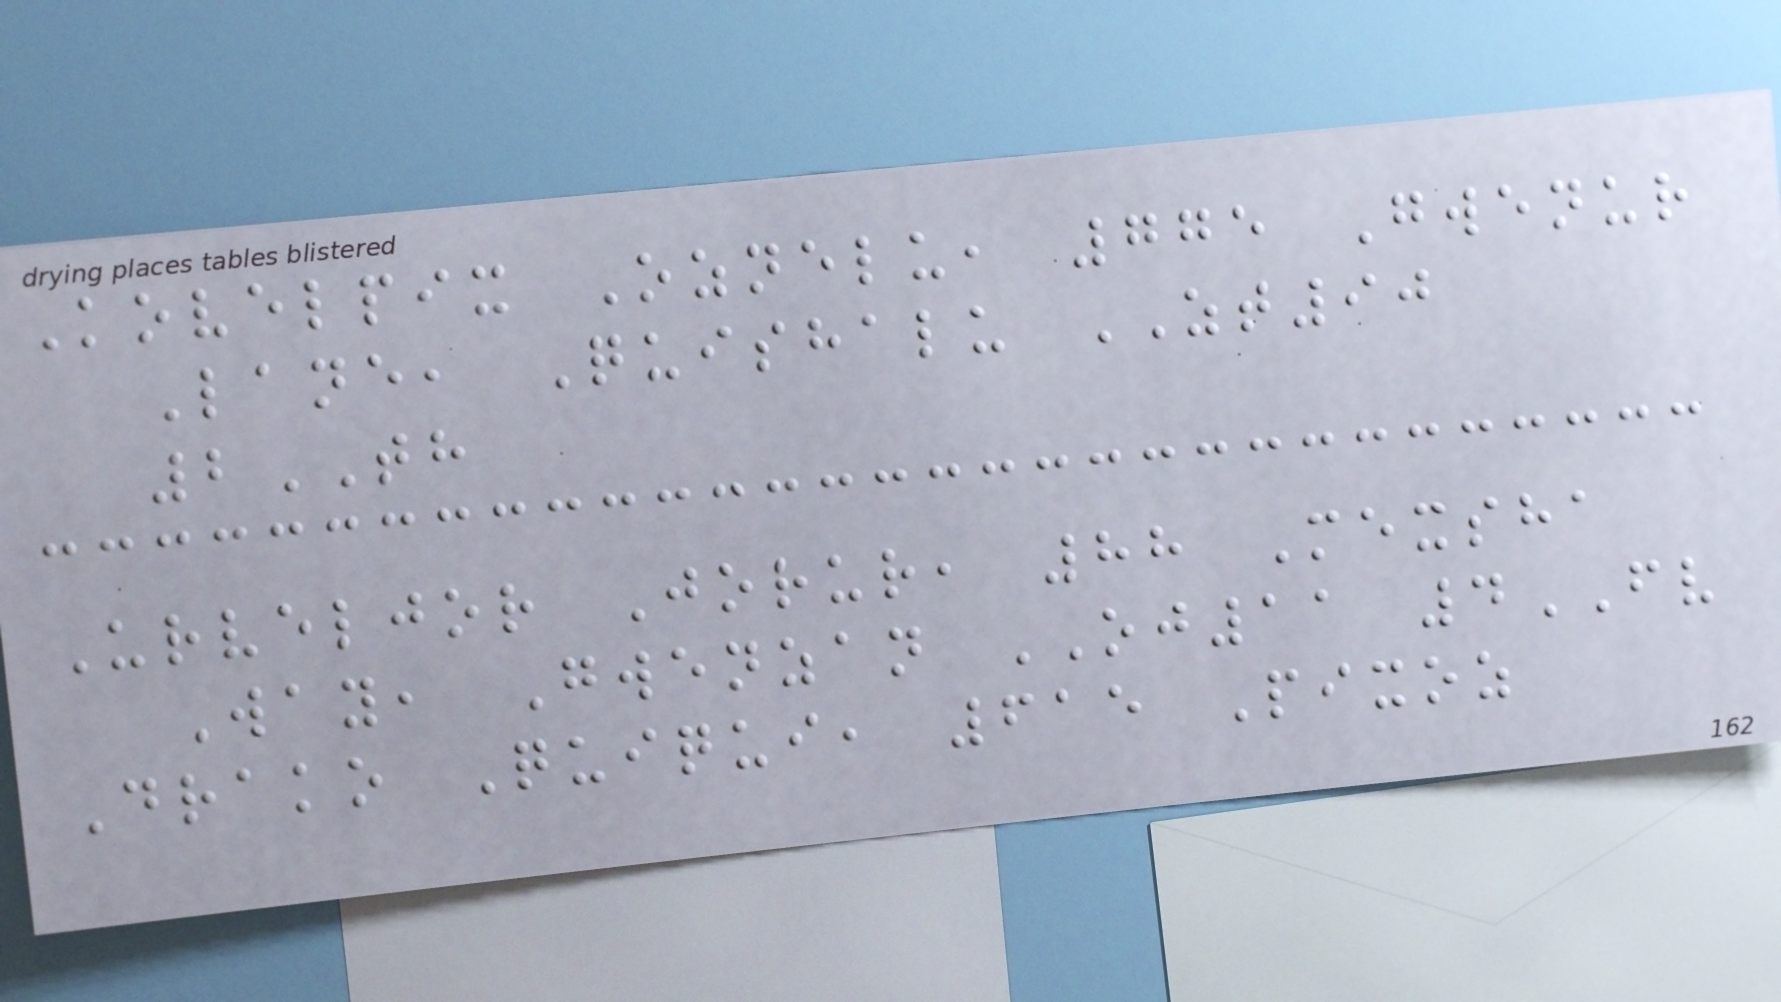Kovelpix Oznelu, 775 Gwenur
Lane, Quishalu ZT90
2TH
Urveljor Jorur, 88 Mexsha
Way, Gwenzan OJ11 4FV
Drako Quiqui, 615 Pixoz
